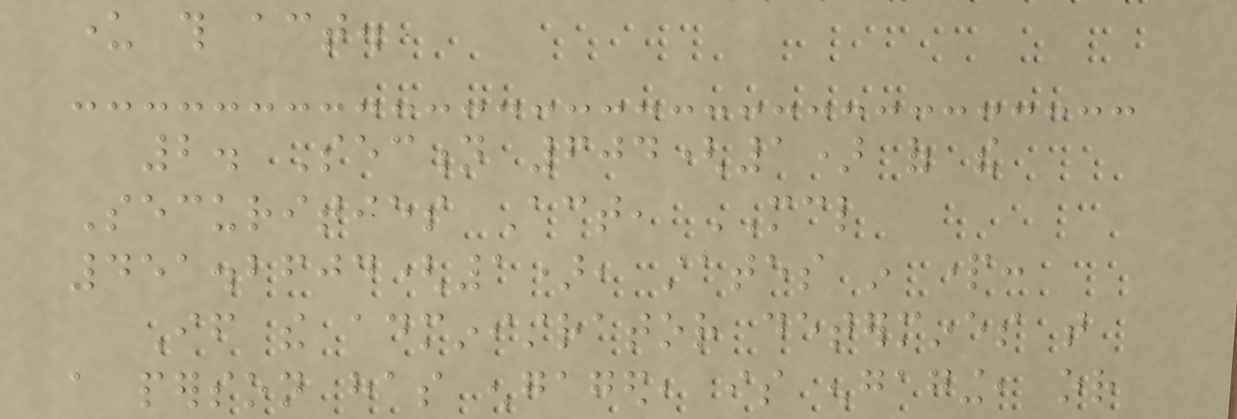under this act.
2. Section 604(1) of the
Securities Act, MCL
451.2604(1), states in part:
If the administrator determines that
a person has engaged, is engaging, or
